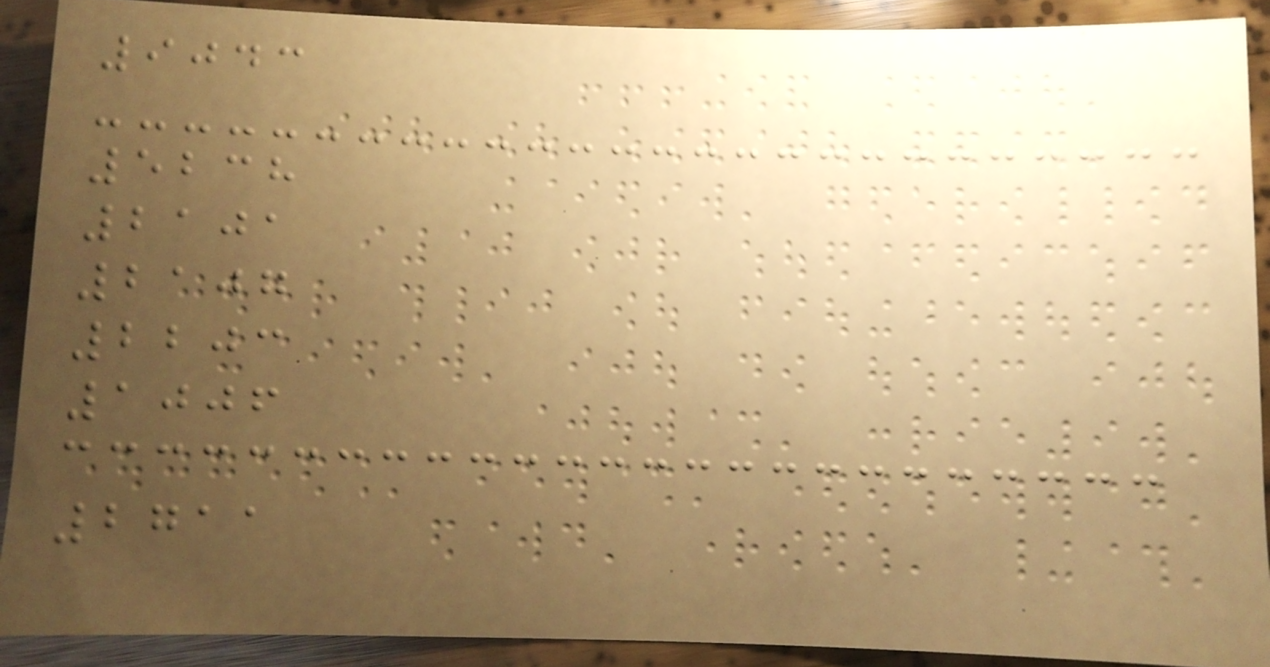9043
5238
2101
2107
2203
1006
2711
